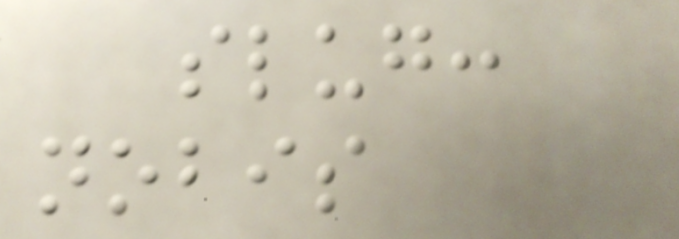slug:
nobis
